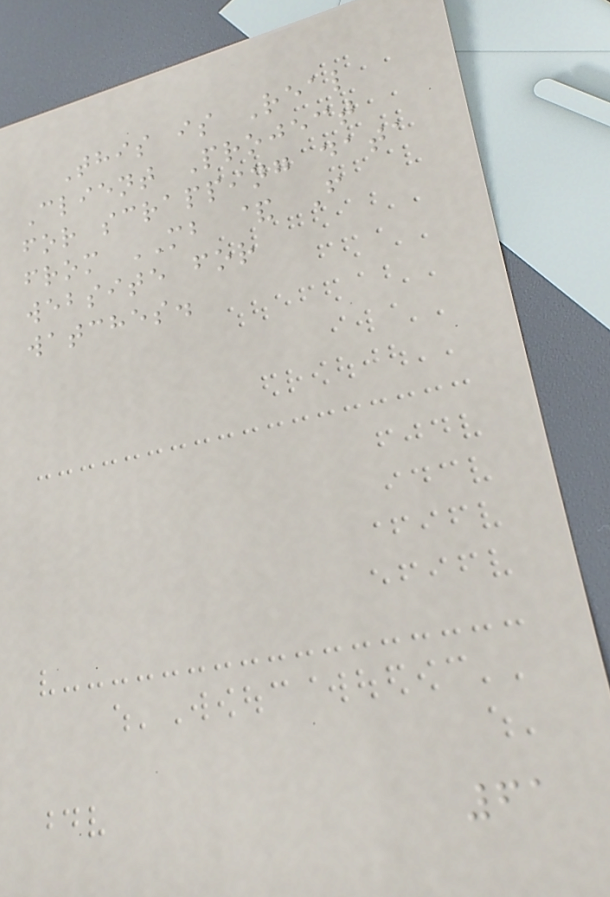This is Real
Client Project
for scrapping data
from MB & F
website for
watches.
61
